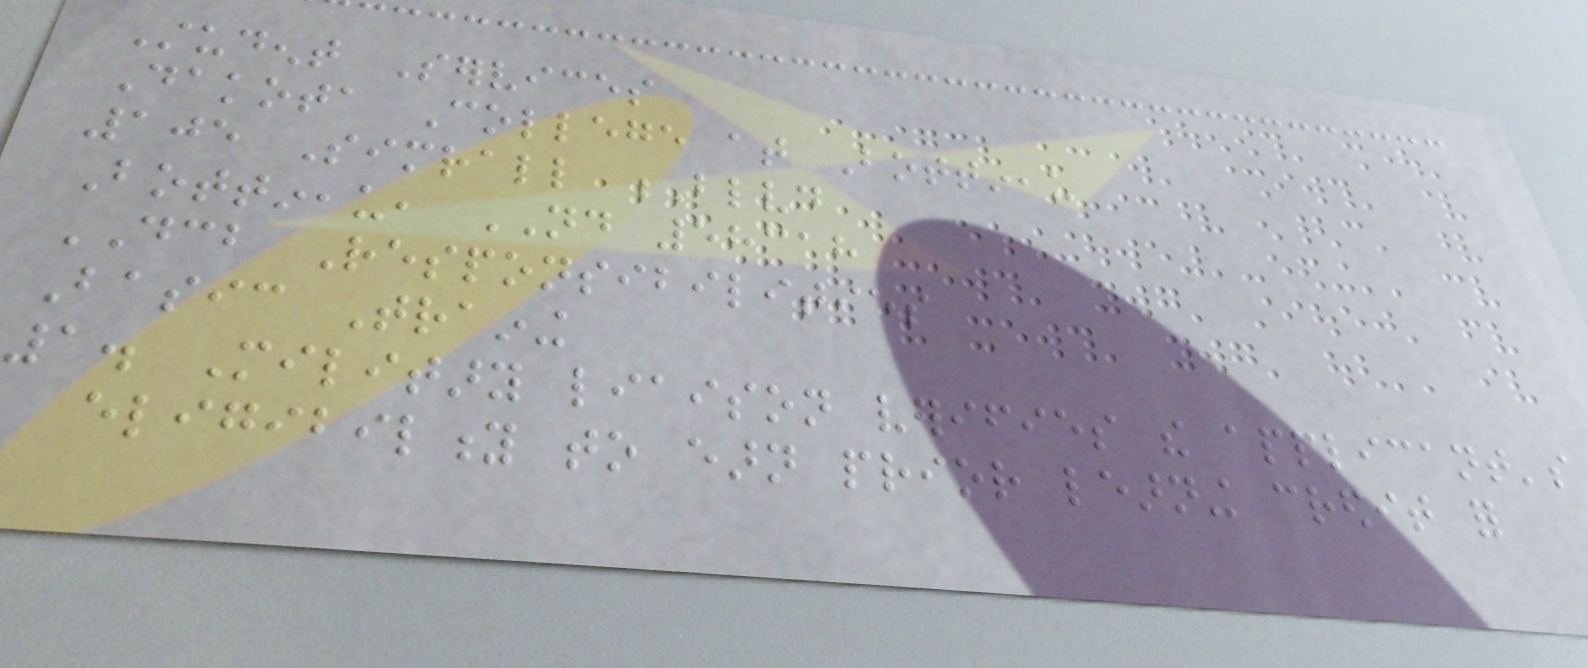Student Services
Dakota College at Bottineau
105 Simrall Blvd
Bottineau, ND 58318
DCB Responsibilities
Basic Training
1. Military liaison verifies the applicant's
eligibility to earn prior learning credit for
